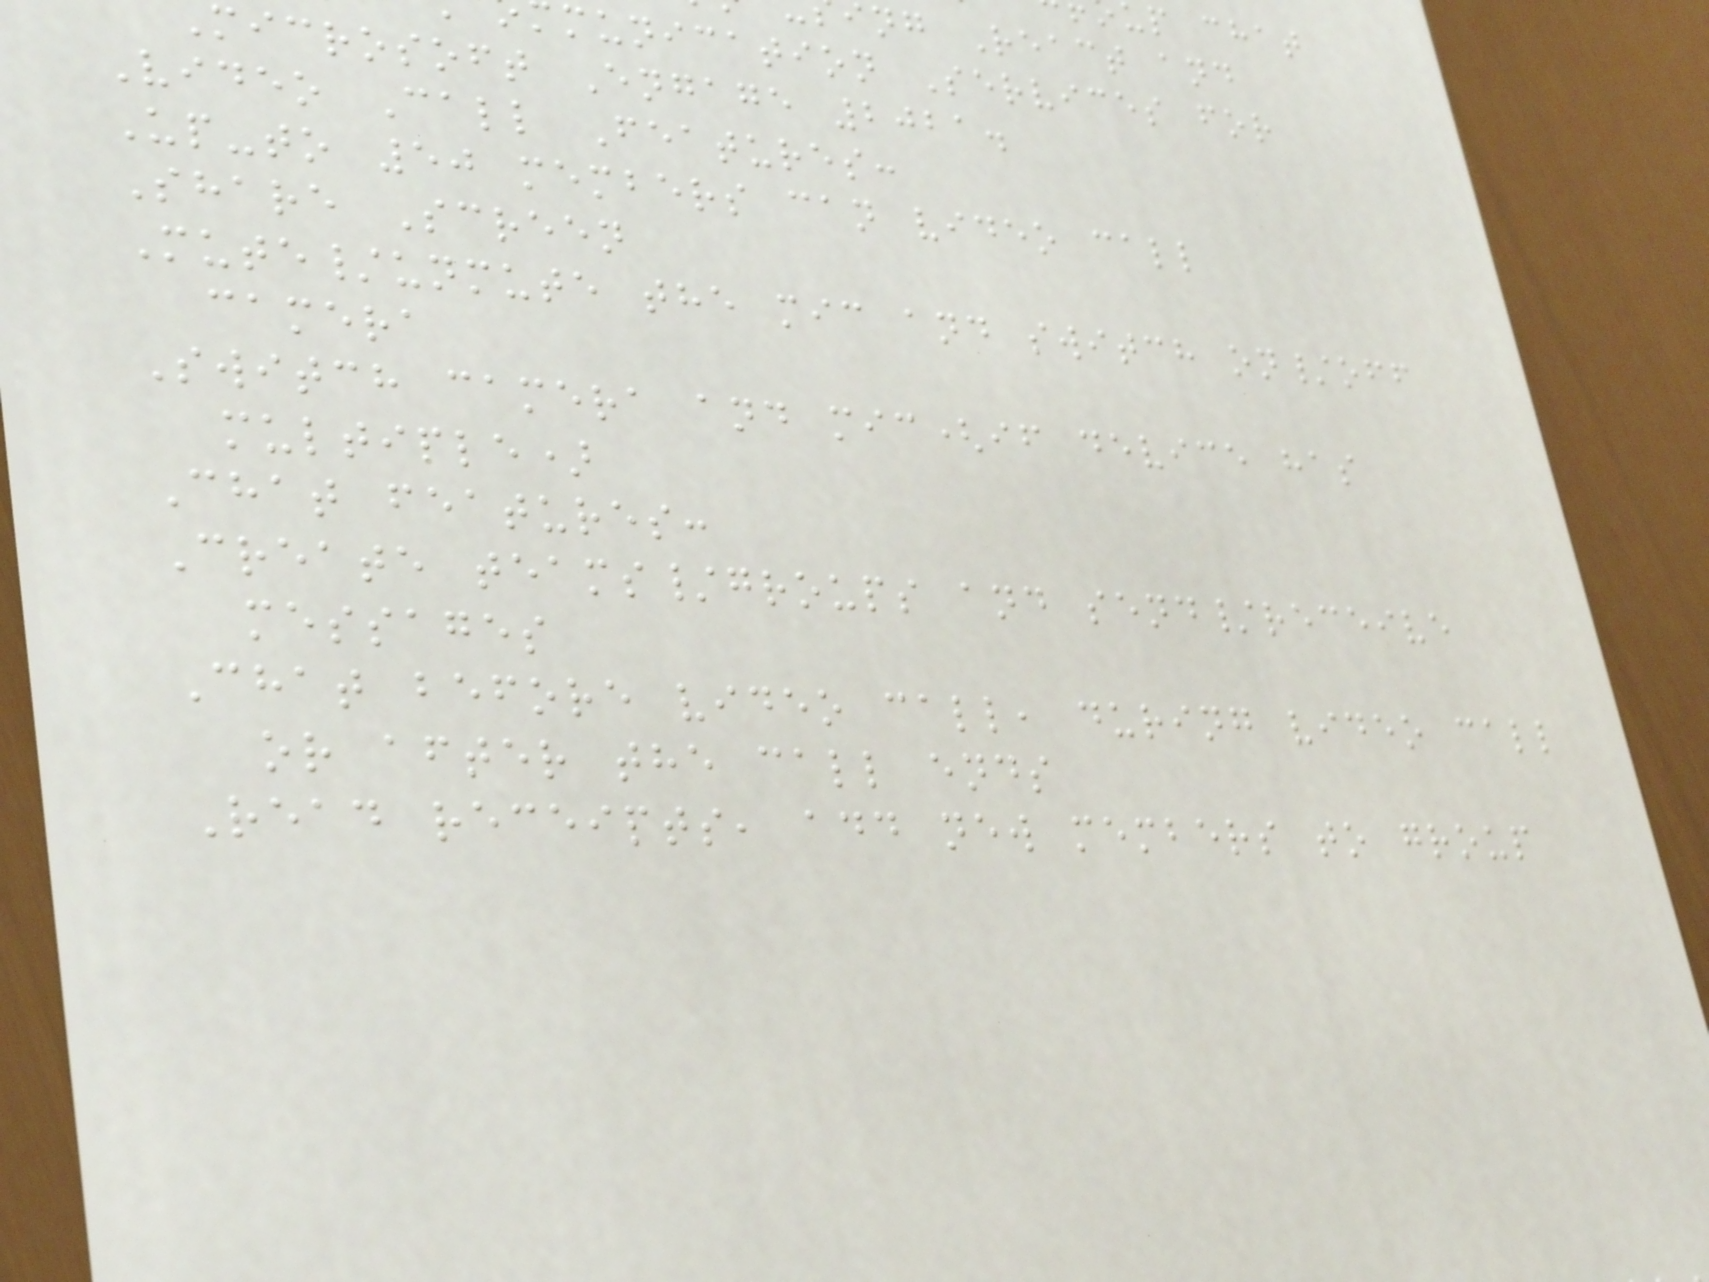ng React and
munication Services for
microsoft Engage 2021.
Video Call Features:
Up-to 50 members can video call
Share Screen
Mute/unmute the mic and switch on/off
camera
Switch camera and mic(if device has
multiple)
Chat features:
Create teams/groups and send/receive
messages
Chat before video call, during video call
or after the call ends
Read receipts, add new members to group
